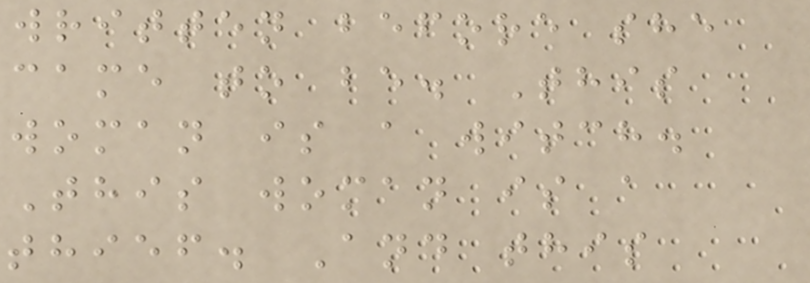written before she
came to be. This
woman is a witch.
This woman is a
thief. And this
